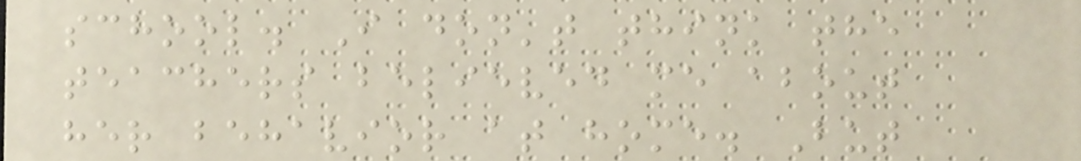school. I don't think the
teachers believed me about
her behavior at home. But
